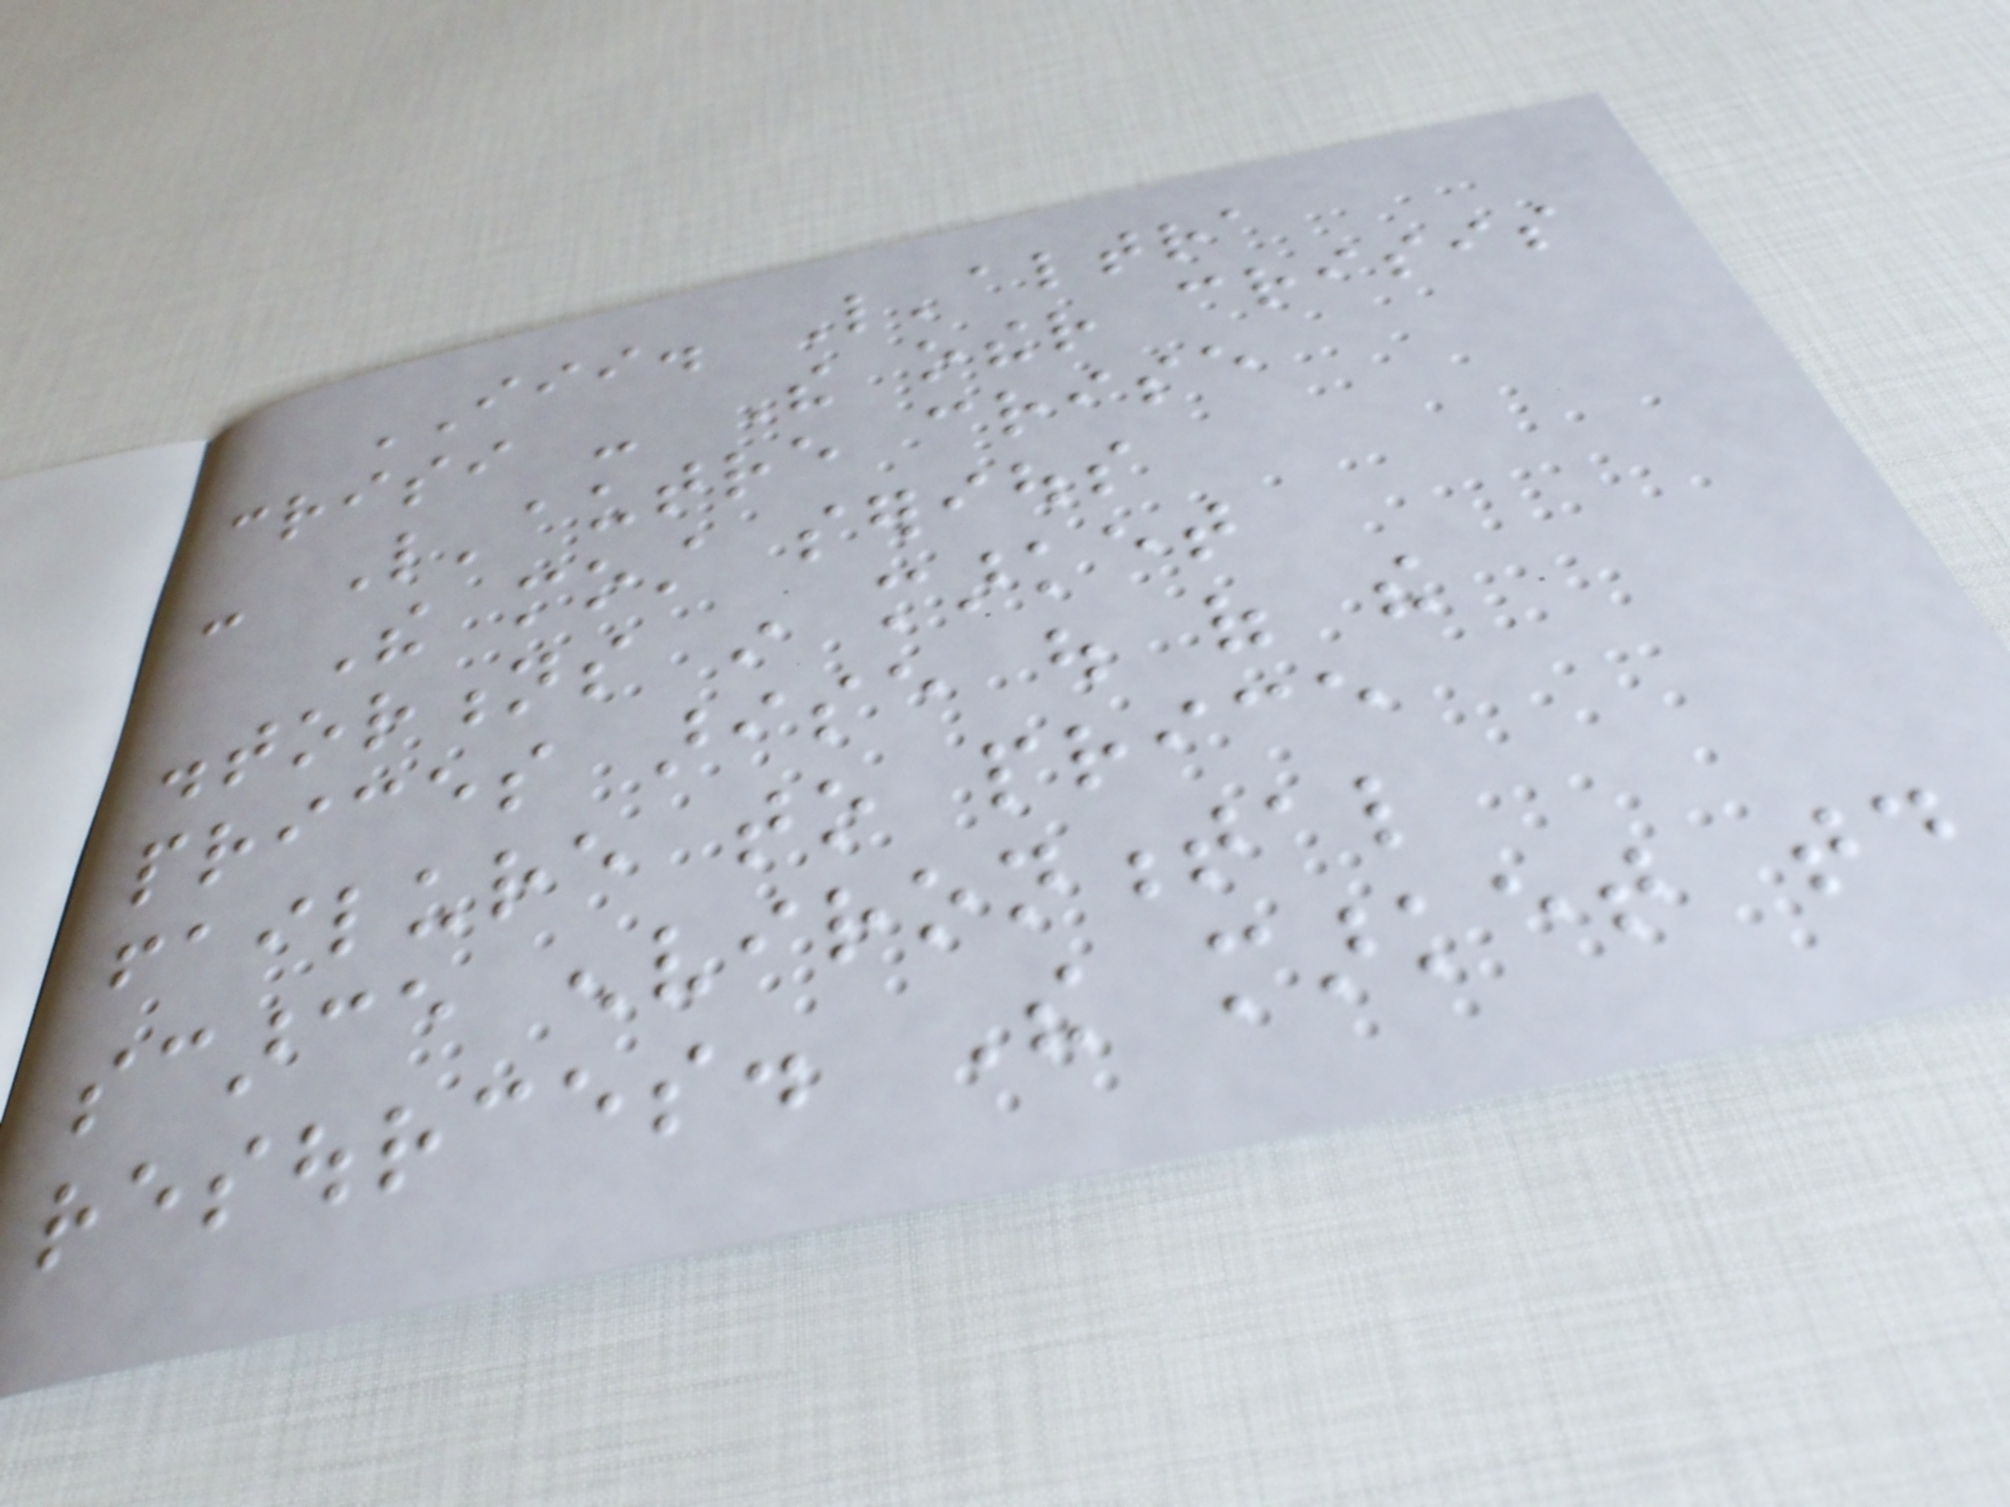III. L'altra
crisi - The other crisis
- L'autre crise
The most serious
distortions in market
prices arise out of the
failure to price
scarce environmental
resources. The market today
